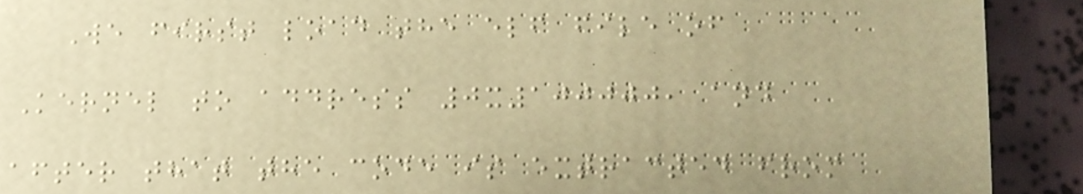We first load the elf file of
Kernel to address 0x100000, and
after that the code is extracted from
